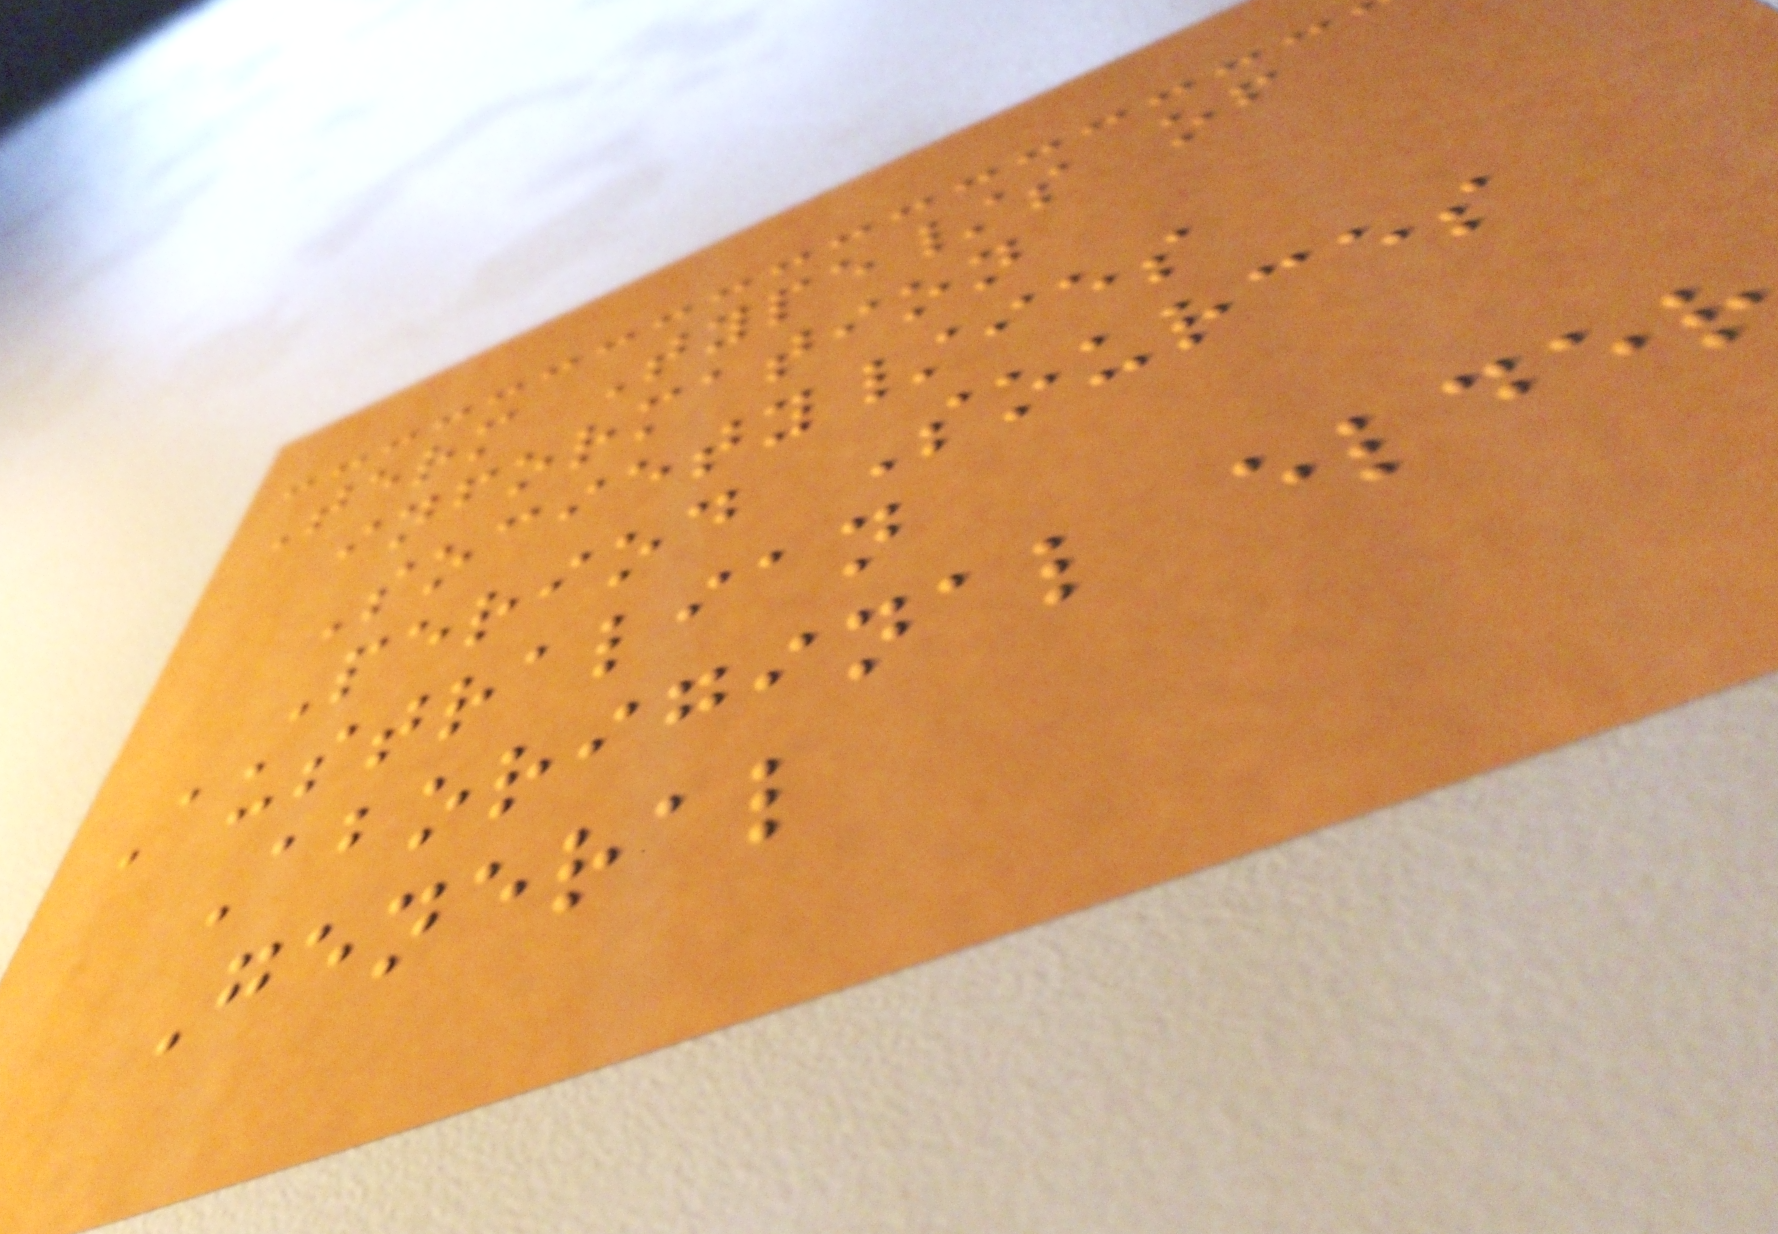Term Type/s of
information
Society/ies
Period Sources
Australian
Aboriginal elder
General
